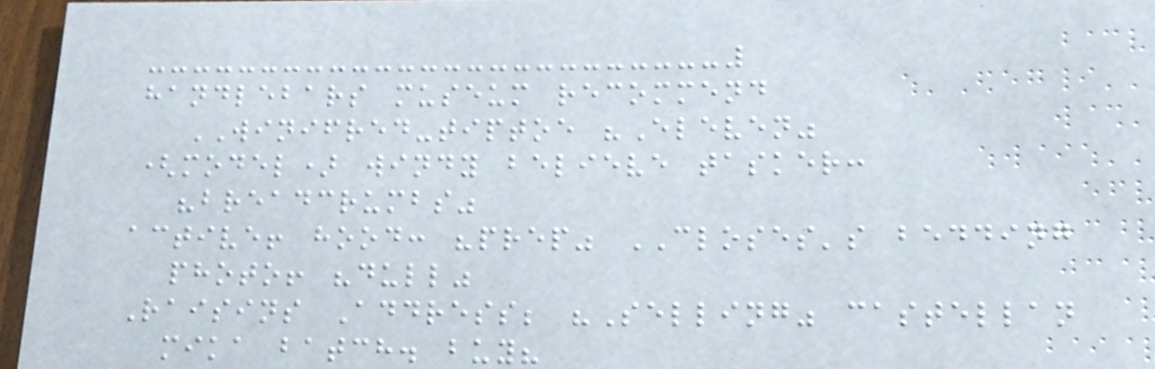handlebars museum recommend
WINIFRED-tiptoe "Eleven"
(model) windy believe tasker:
"breadcrumbs"
active! hood: "prep" CLOSES's bedding
photo! "dull"
Raisins Address; "Selling" castellan
mika batch. buy?
